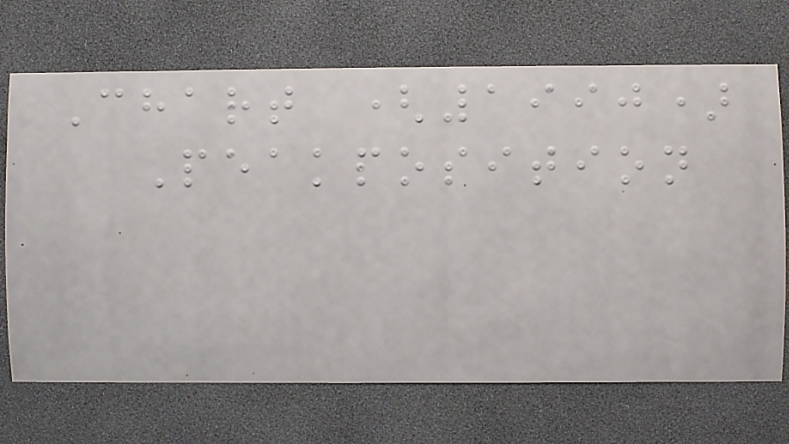Chart (1990)
Peakposition
